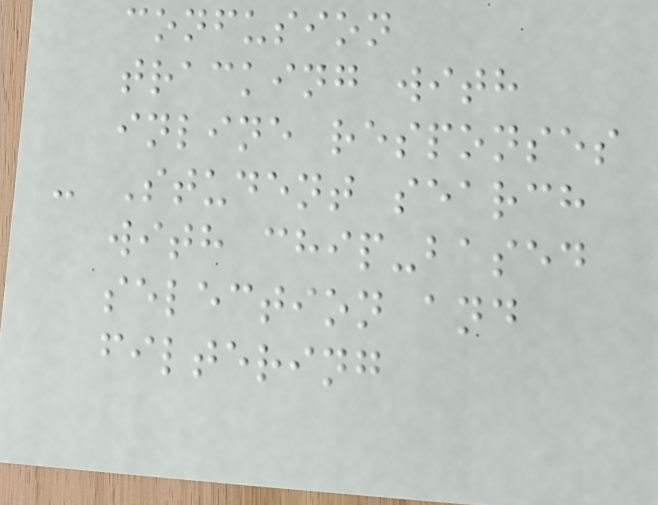confusion
tracking with
inline responses
- Student search
with chip-based
selection and
filtering
